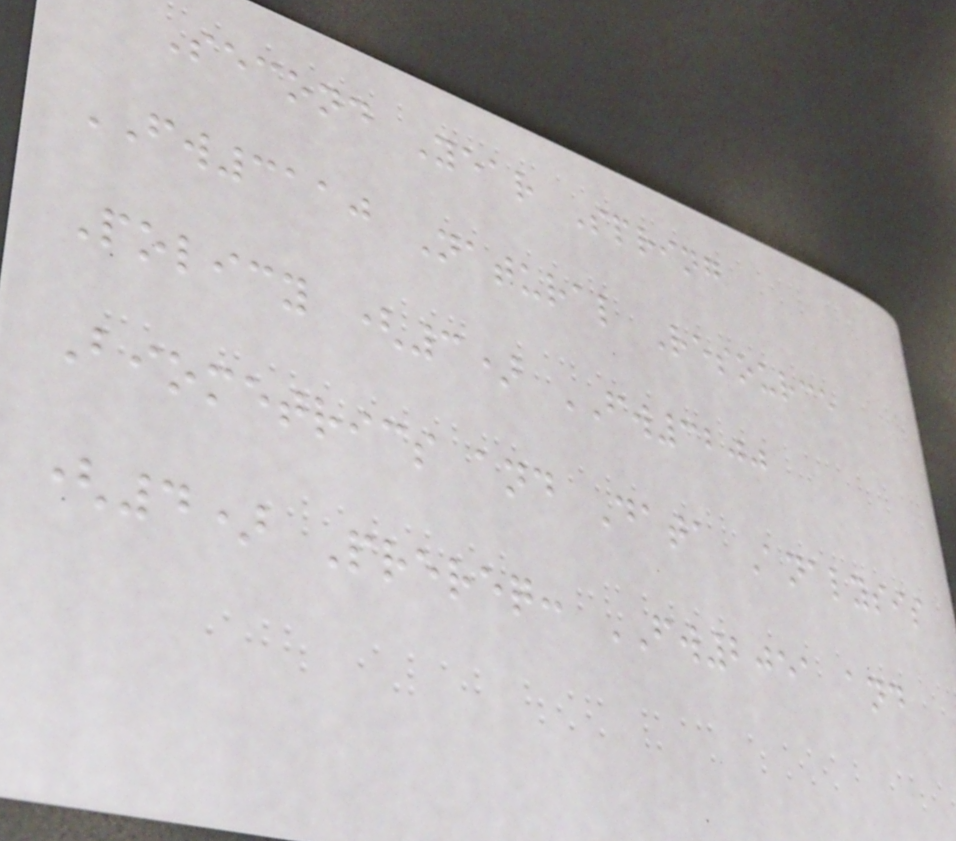Second Year Spring
FW3110 Natural Resource
Policy (3) FW3200
Biometrics and Data Analysis
(4) Prereq: FW2051 and
